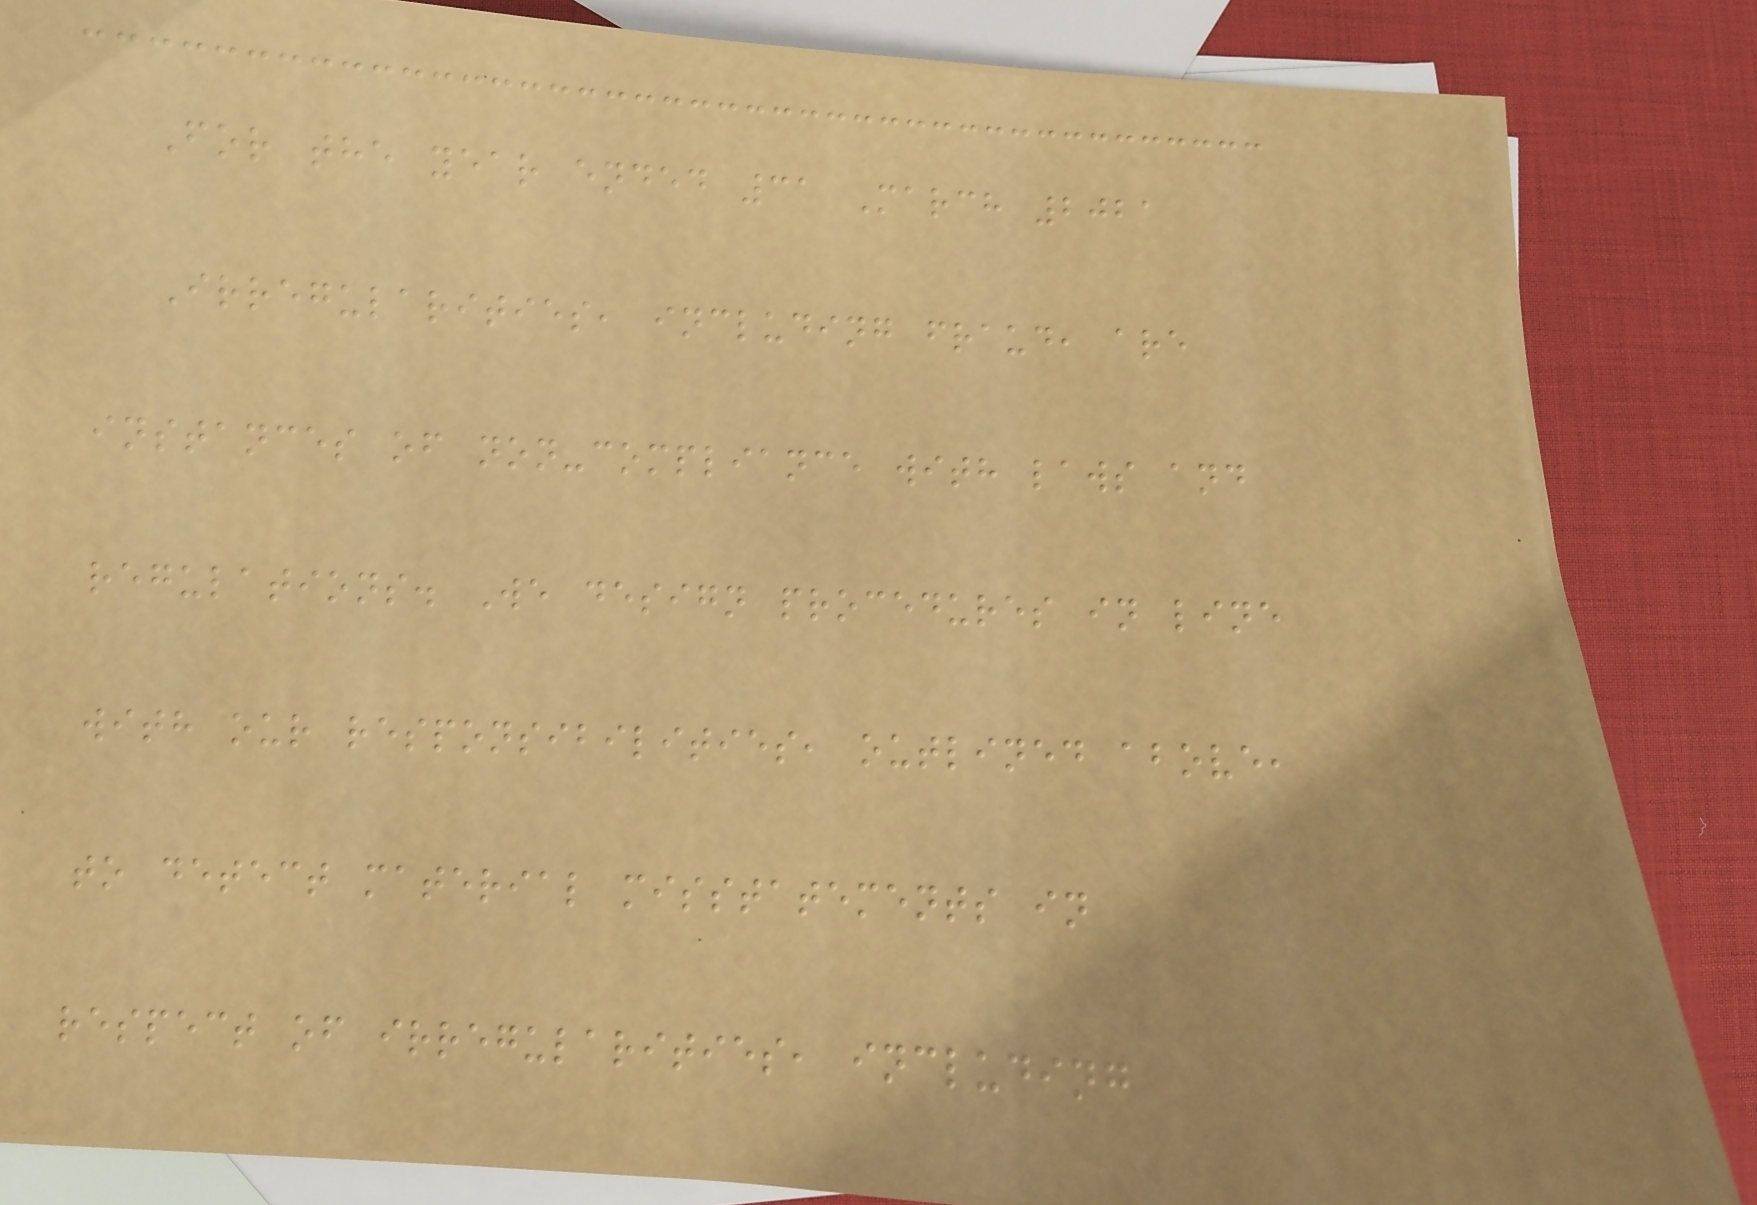For the year ended 31 March 2021
Irregularities, including fraud, are
instances of non-compliance with laws and
regulations. We design procedures in line
with our responsibilities, outlined above,
to detect material misstatements in
respect of irregularities, including
